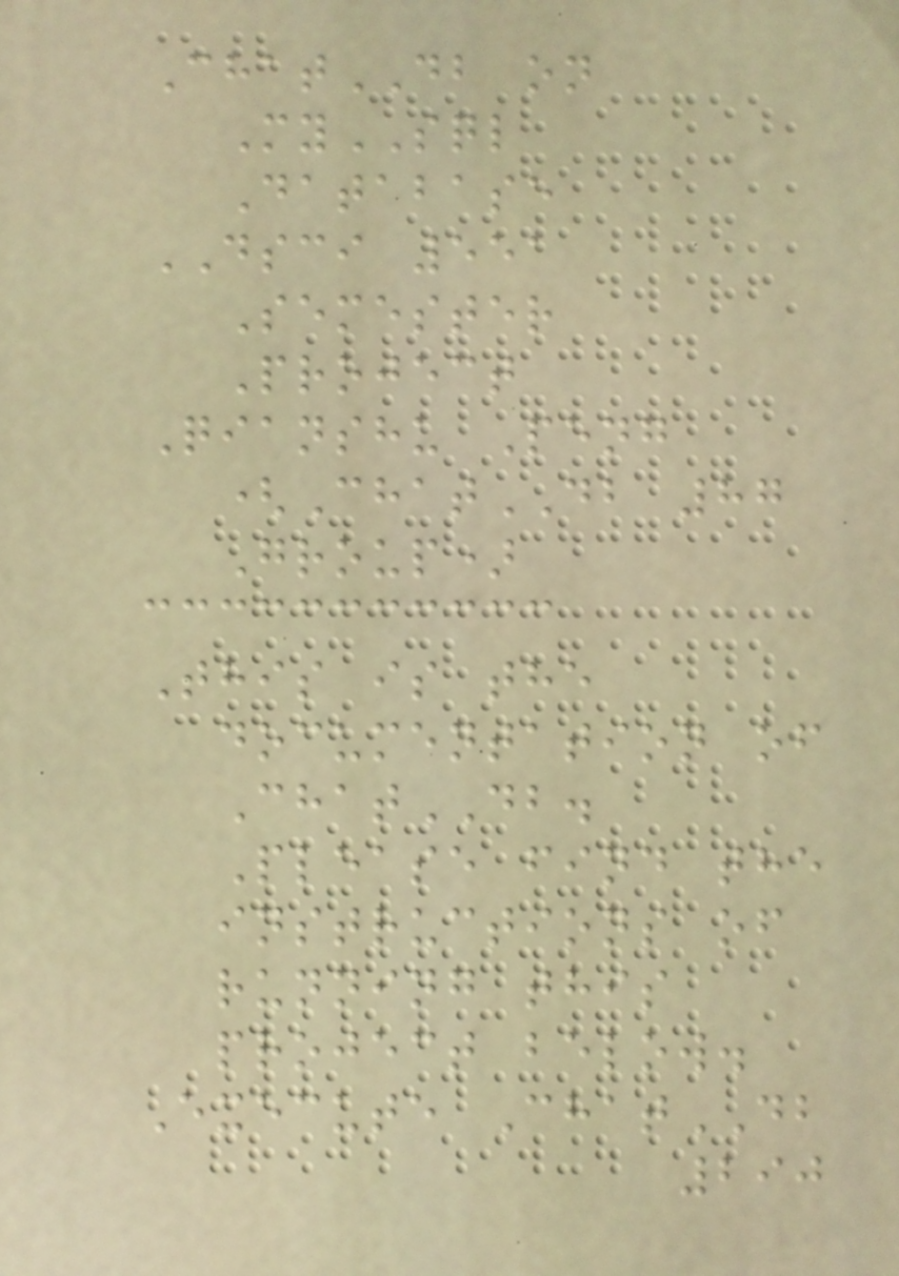ChatDB on
MySQL
Database
DSCI 551
Semester
Project
Qianshu Peng
(ChatDB 87
Group)
This is the
documentation of
ChatDB.
Please find the
instructions of
running this
project below.
Execute ChatDB
290
